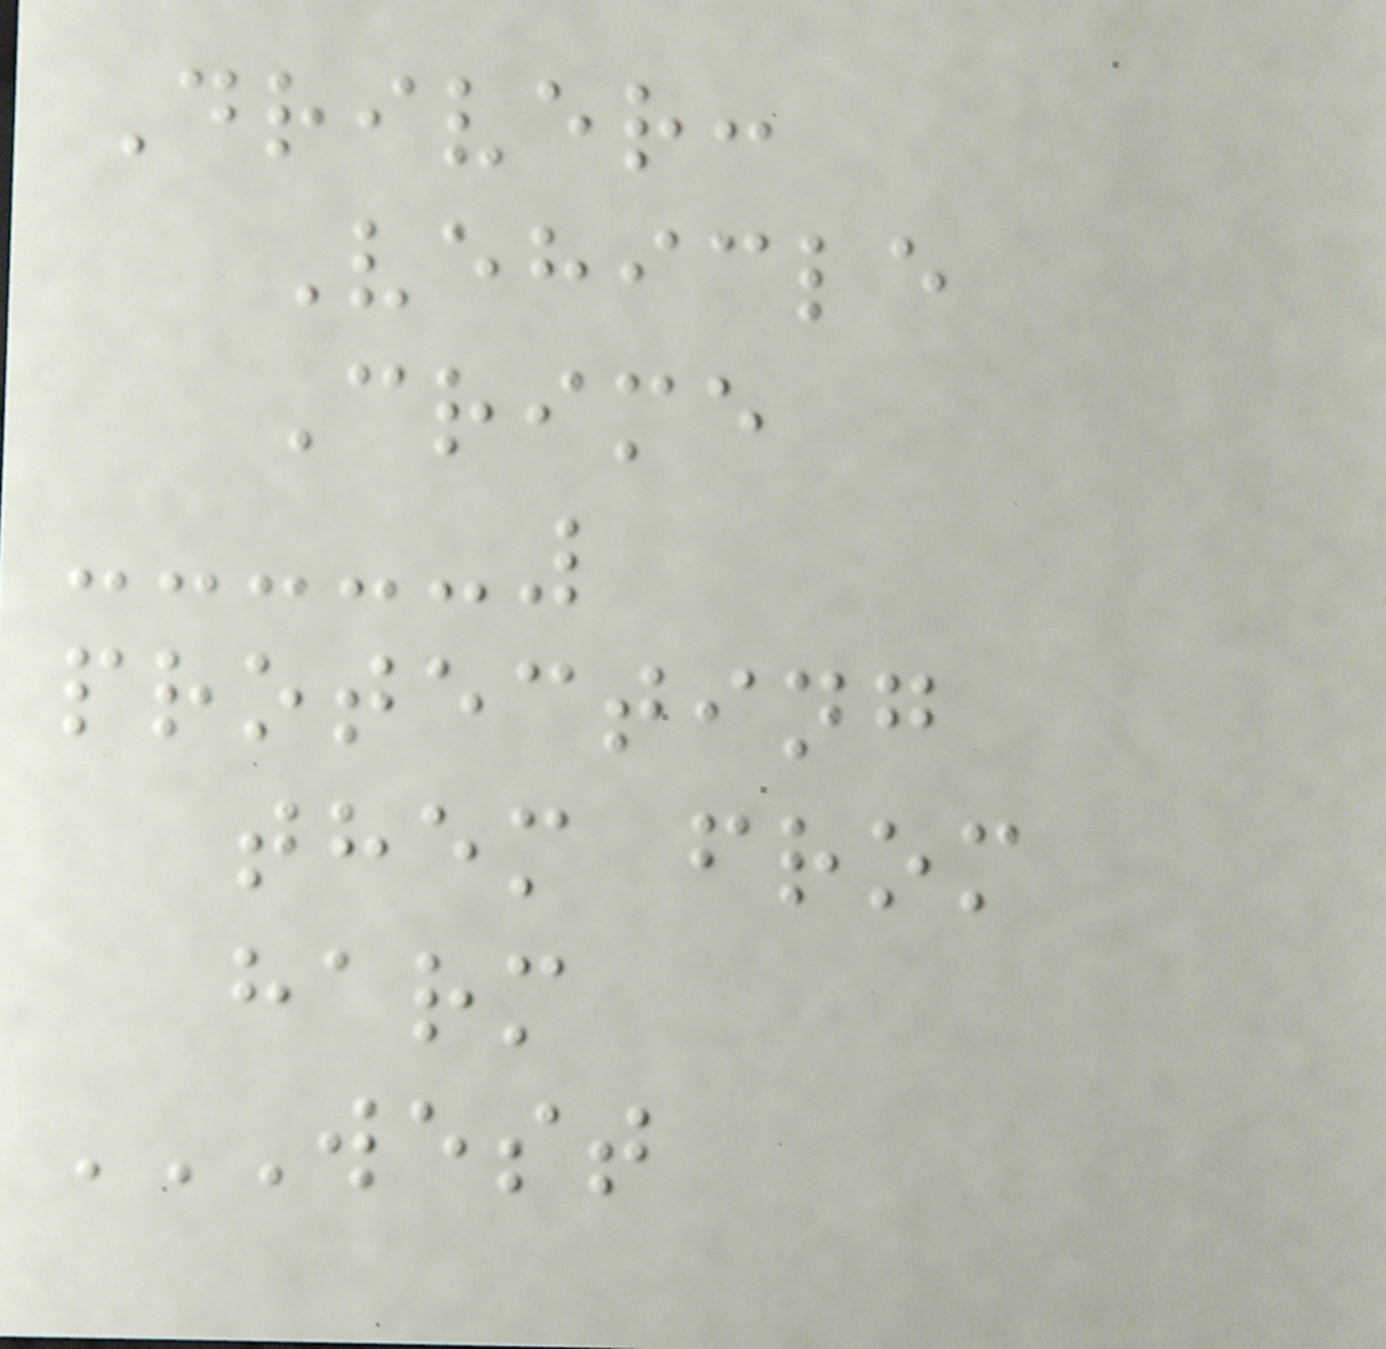Driver:
Vehicle
Crime
protecting
them from
harm
WEST
